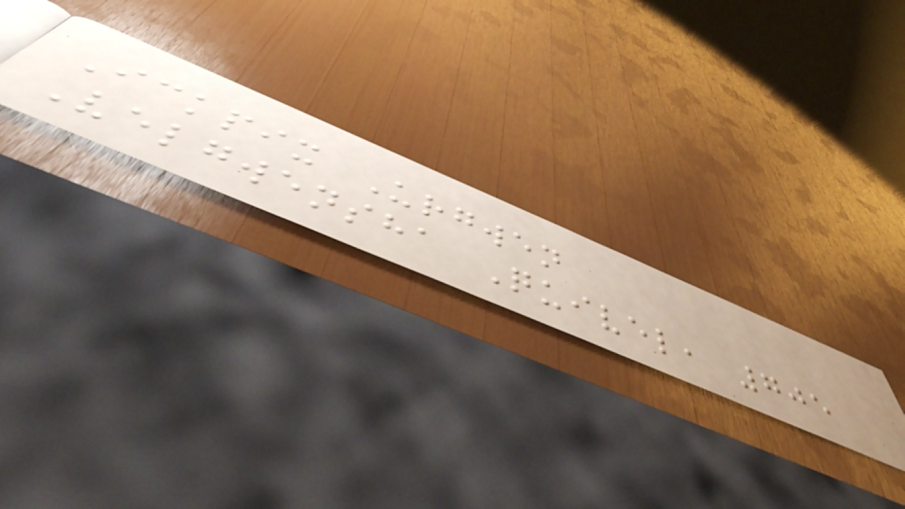Ickpix Urgwen
Velgwensha Quivel, 705
